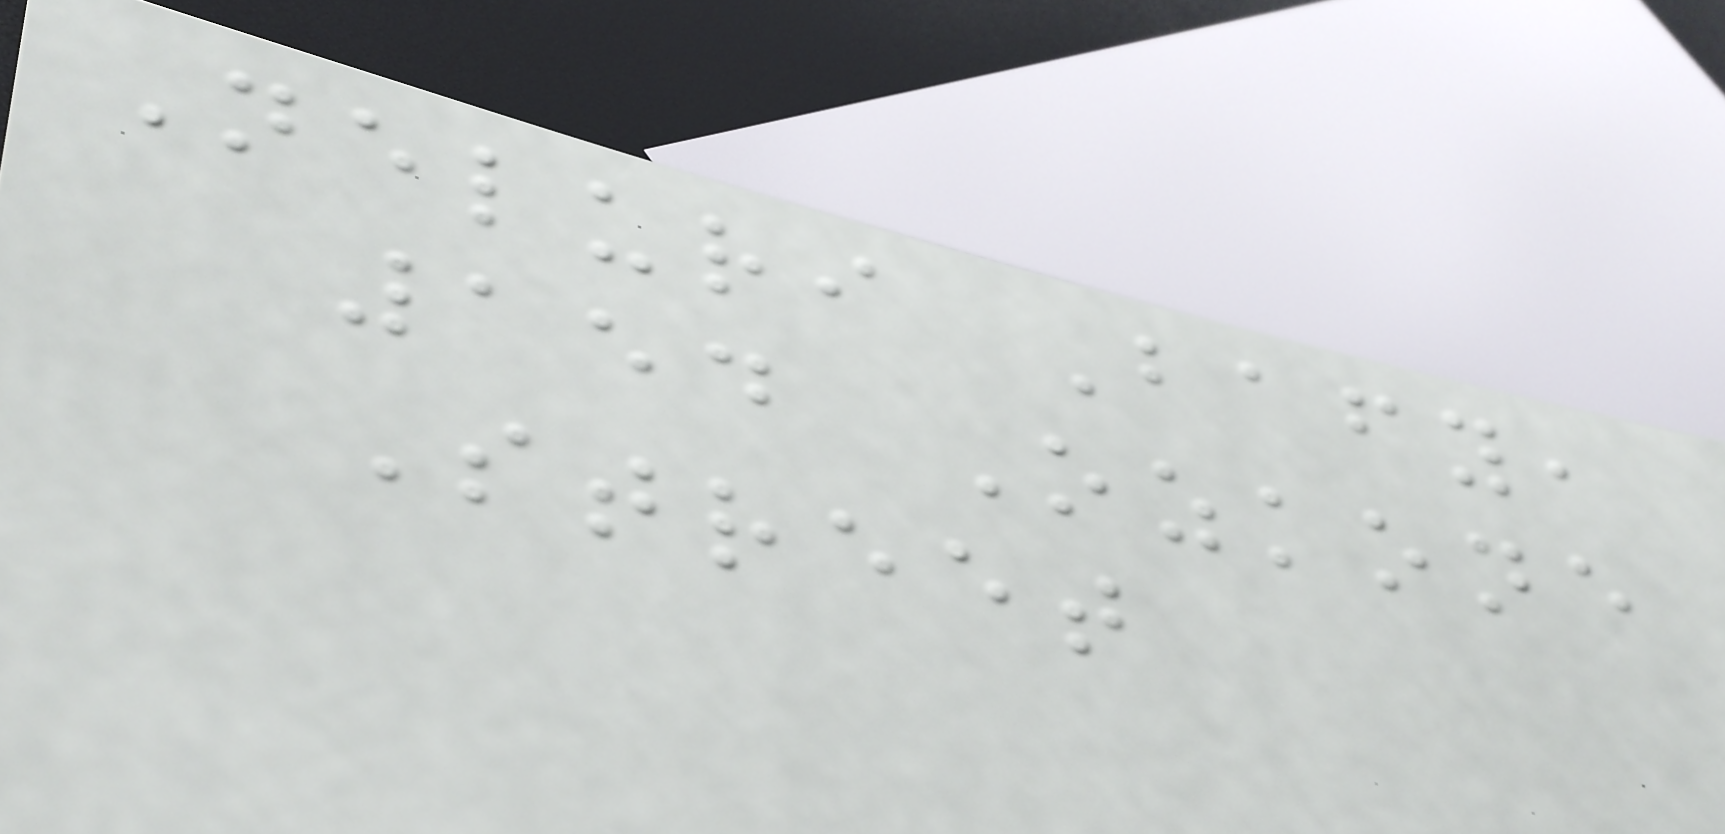Neluri Bafy,
154 Ozkone
Street
